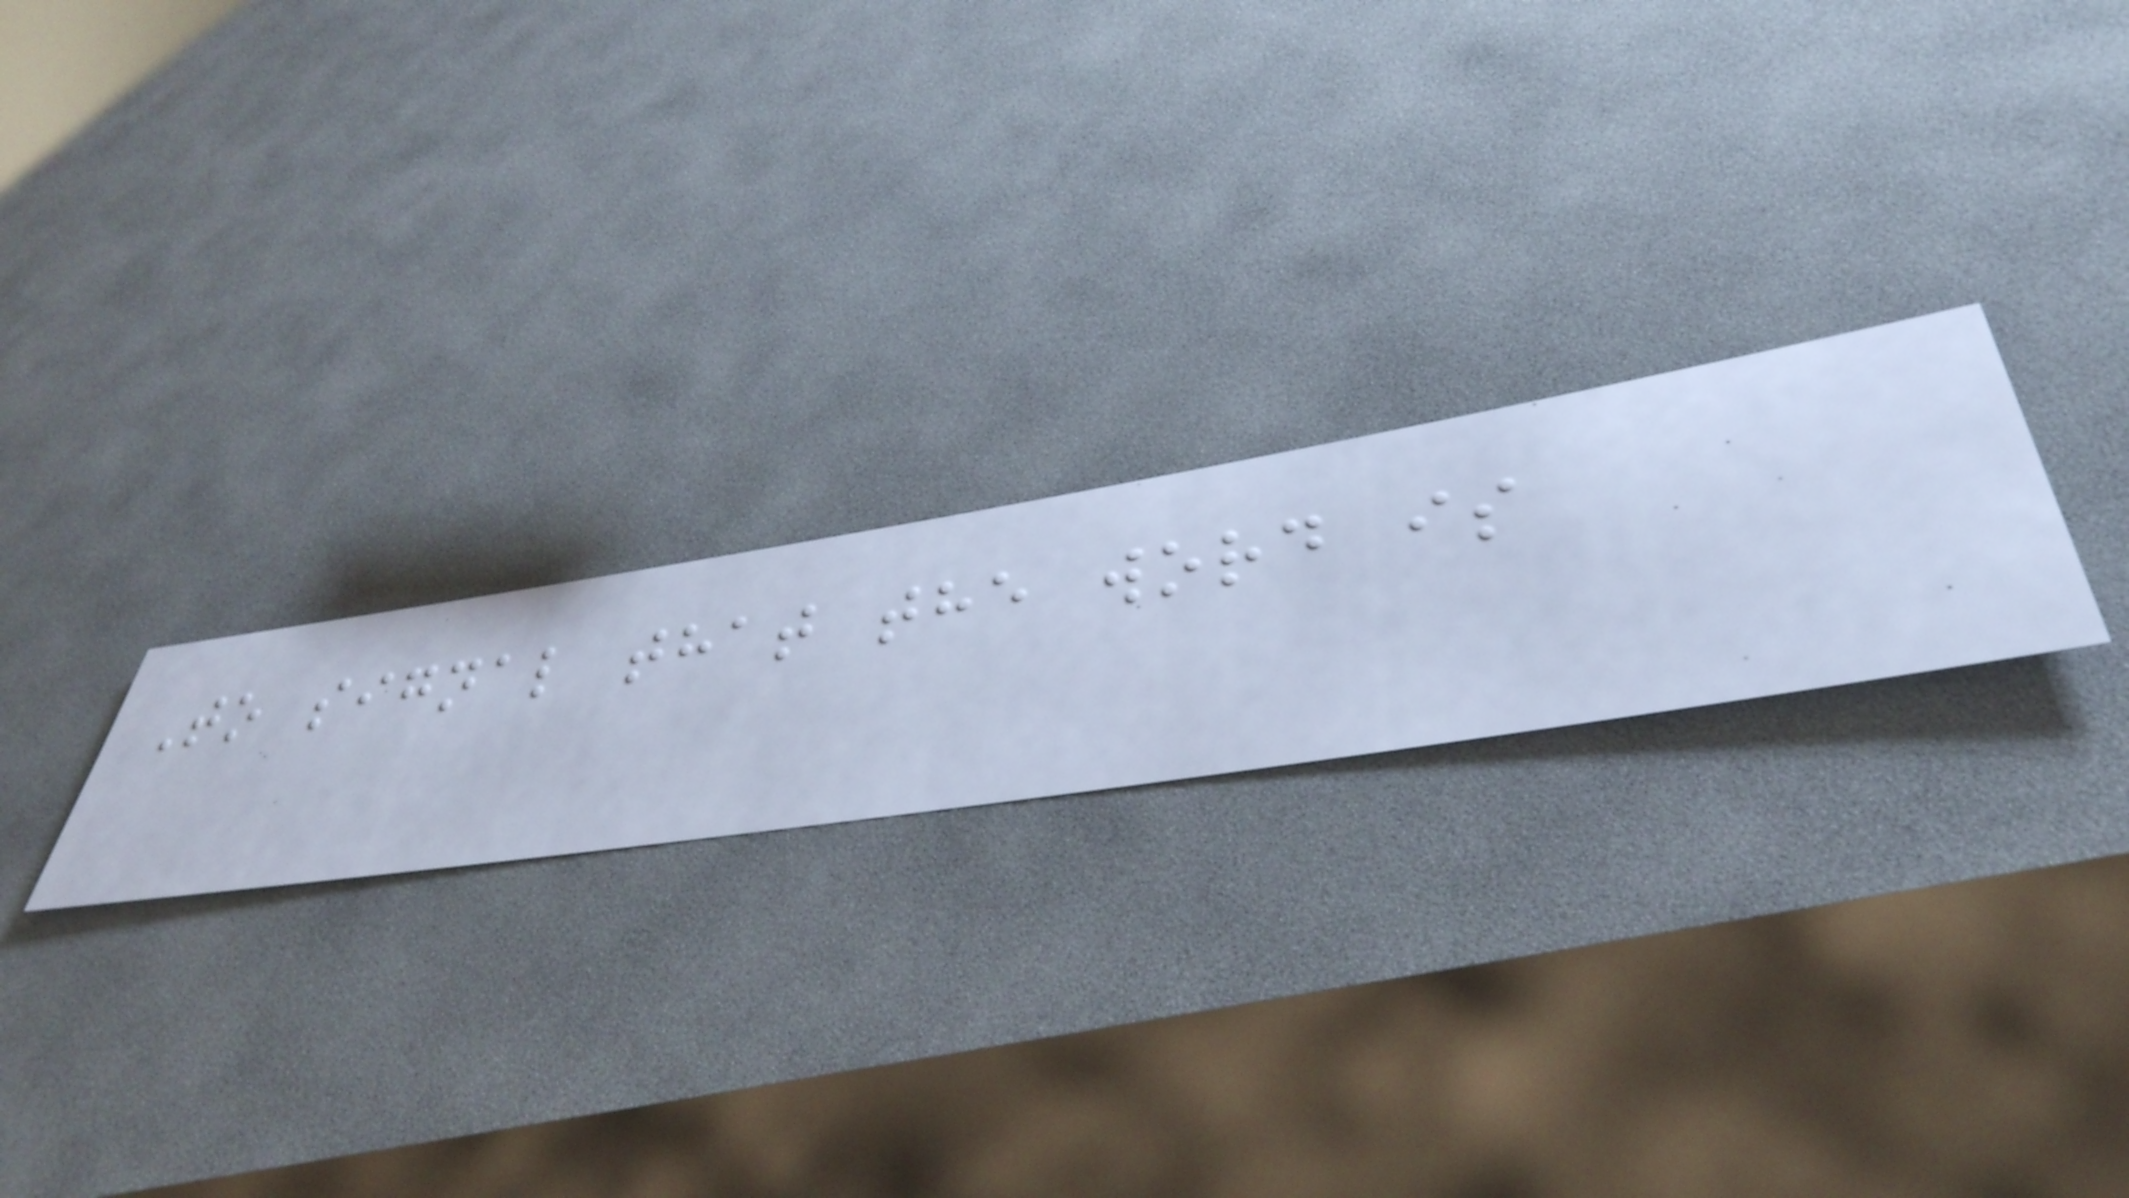To signal that the word is
